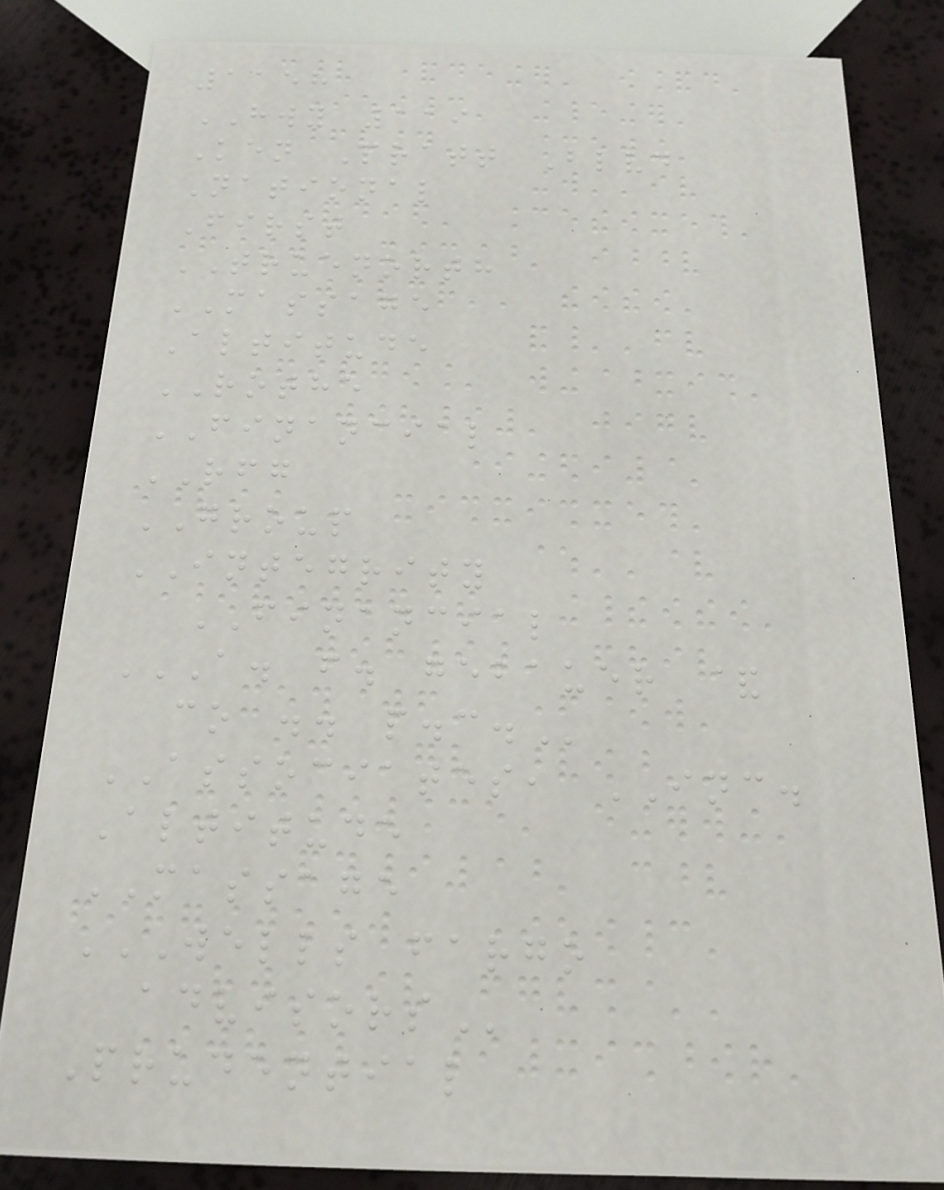1158
HWY 119
Ken Pratt Blvd
National
First
TRUENORTH
MASSAGE
Altitude
ROTHE
FINANCIAL
RFG
GROUP
INTEGRITY
FINANCIAL
A. F. GEBAUER &
CO .. P.C.
ASSOCIATES, INC.
Altitude
MASSAGE
WELLS FARGO
ADVISORS
Prudential
